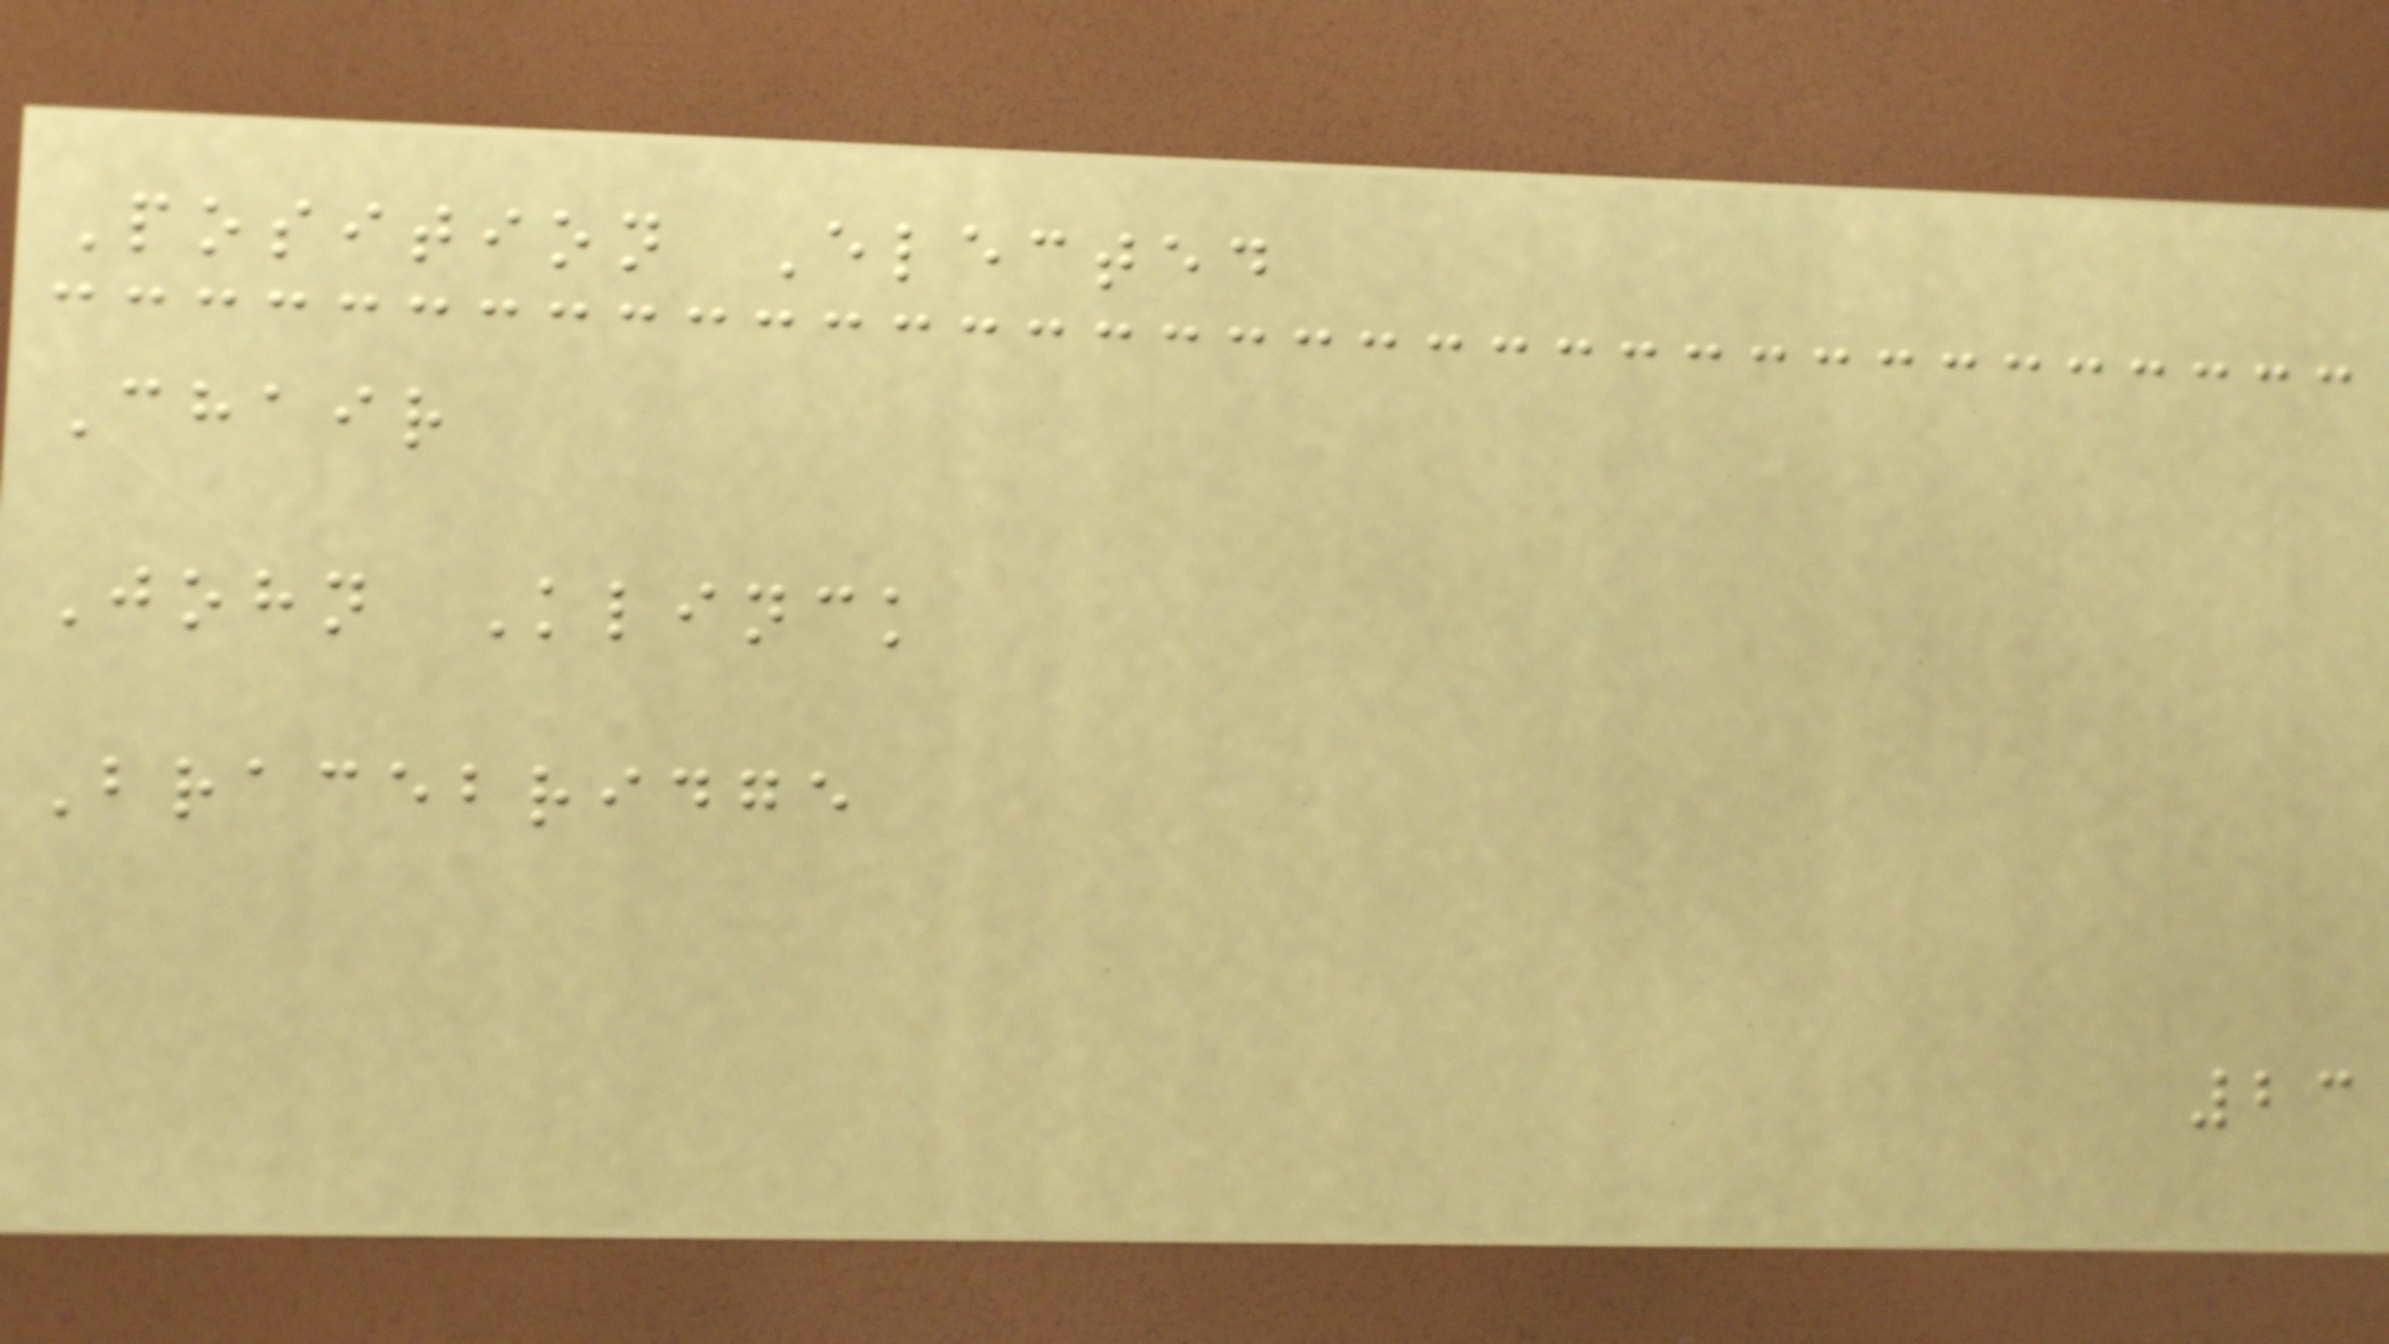Position Elected
Chair
John Klinck
Bracebridge
23
